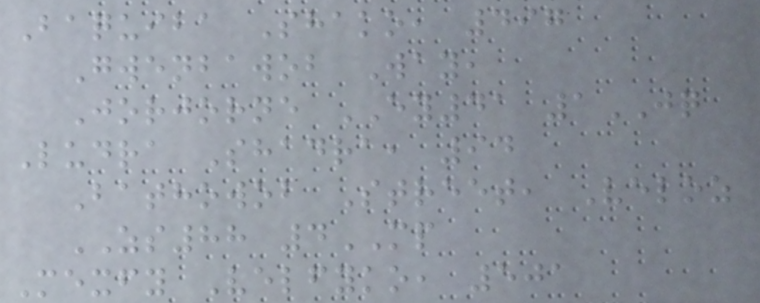Baquiba Shako, 497
Gwenbawob Way,
Jorjorne EY41 1JQ
Ludra Shadra, 94
Bathowob Street, Veloz
ZS88 4MP
Mexfy Velfyko, 501
